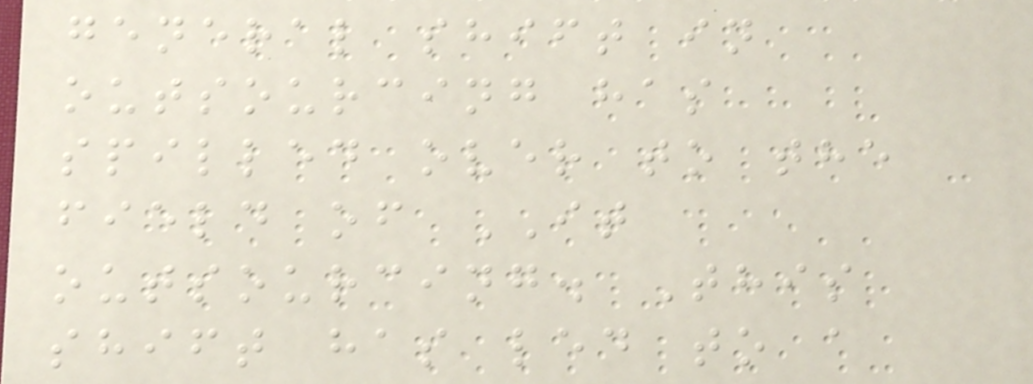general shift in
outsourcing has
spilled over to the
field of IT
outsourcing. This
shift has led to a
